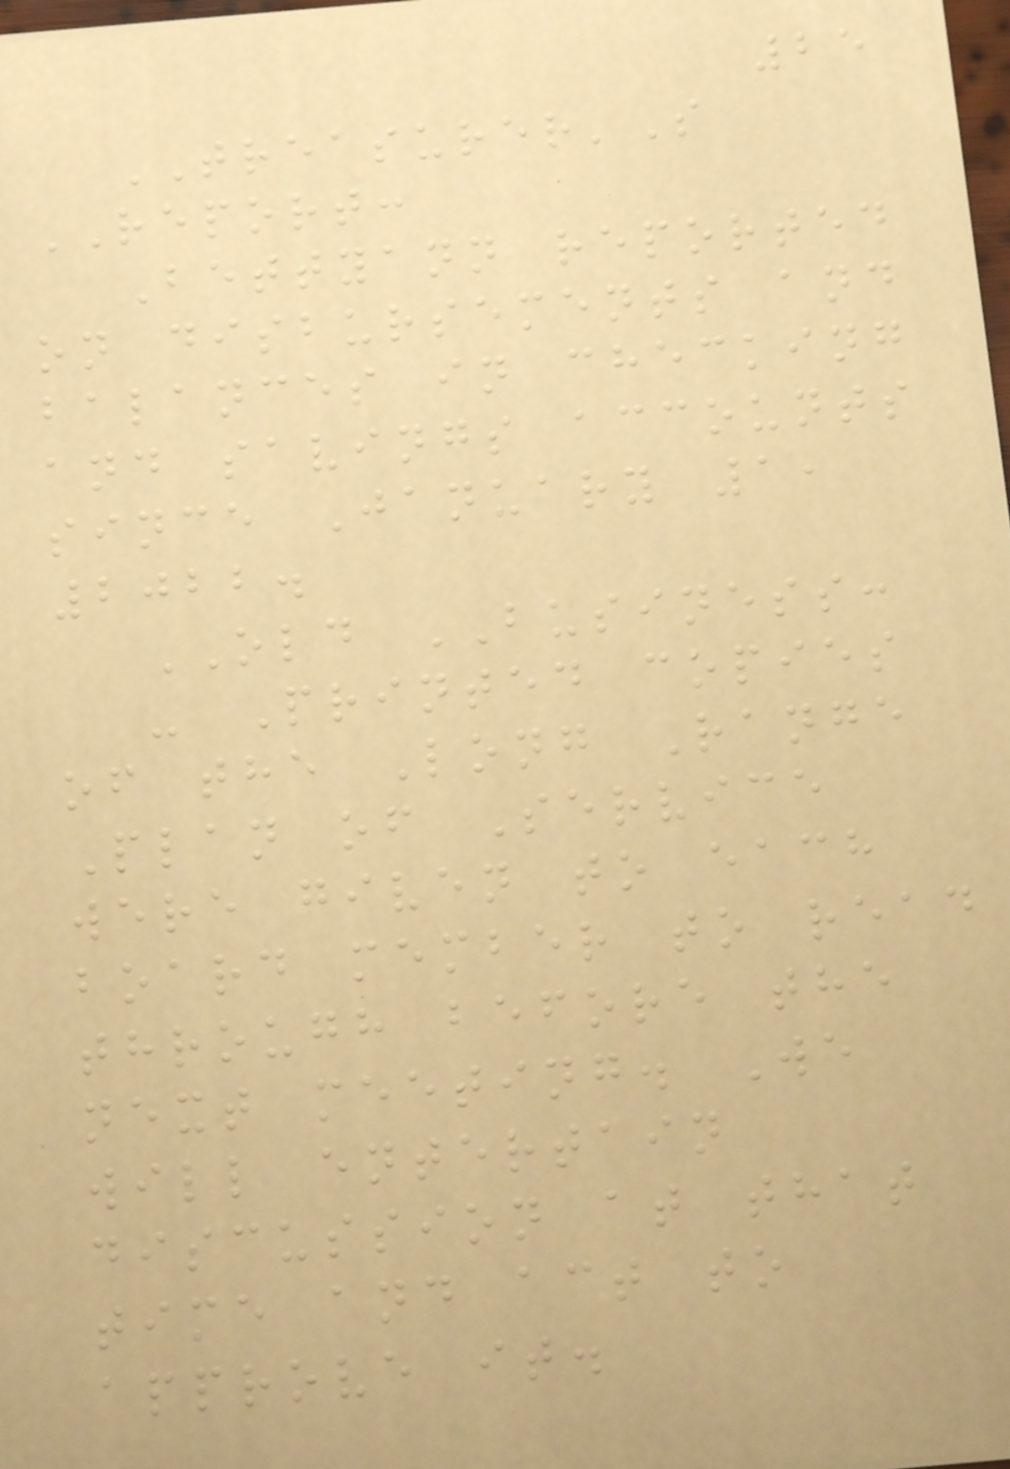25
TREASURER'S
REPORT:
Bettyann reported
on disbursements and
balances in checking
and savings accounts
since January 1,
2022.
OLD BUSINESS:
- Printed copies
of the Long Range
Plan of Service
were given to each
board member to read
through before the
next meeting. We
will entertain
discussion at that
time and act to
approve it.
